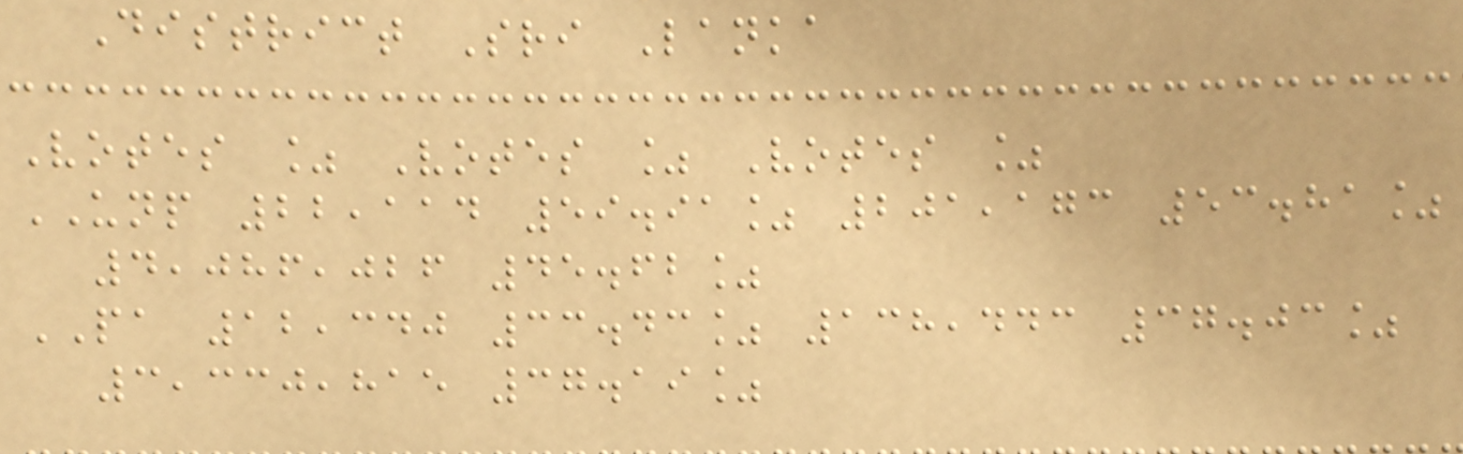District Sri Lanka
Votes % Votes % Votes %
UNP 22,114 59.91% 201,173 53.81%
4,086,026 45.62%
PA 12,340 33.43% 138,443 37.03%
3,330,815 37.19%
